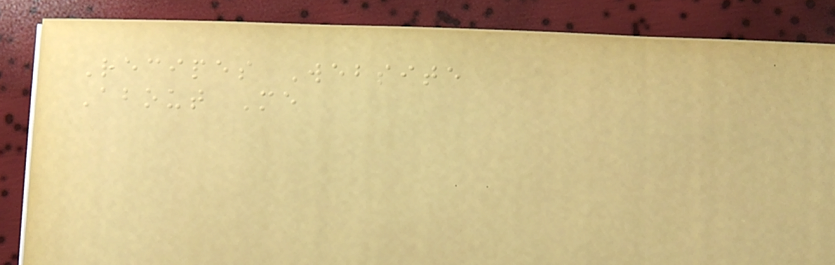Recipes Website
About Me
